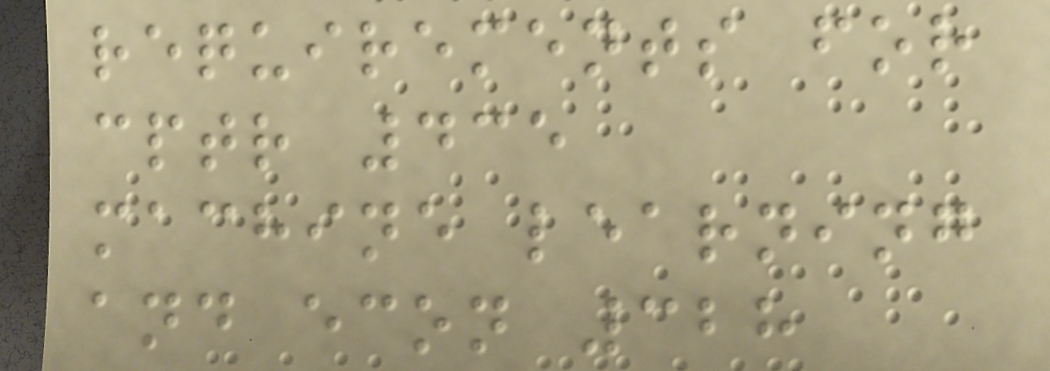requirements for
cptr 435
machine learning
and econ 328
